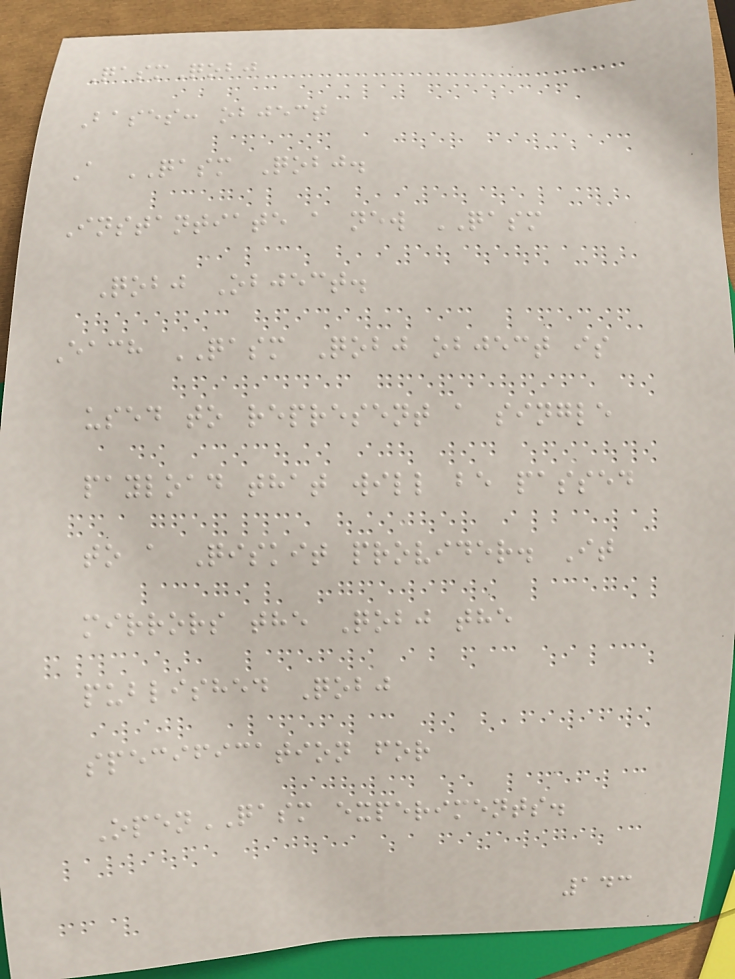QasmQobj
Bases: object
A QASM Qobj.
Instantiate a new QASM
Qobj Object.
Each QASM Qobj object is
used to represent a single
payload that will be passed
to a Qiskit provider. It
mirrors the Qobj the
published Qobj
specification for
OpenQASM experiments.
143
